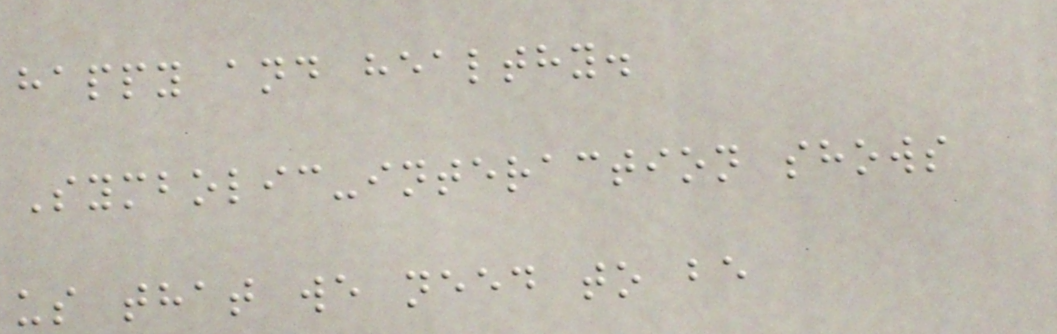happy and healthy.
Symbolic-interaction shows
us that we need to be
